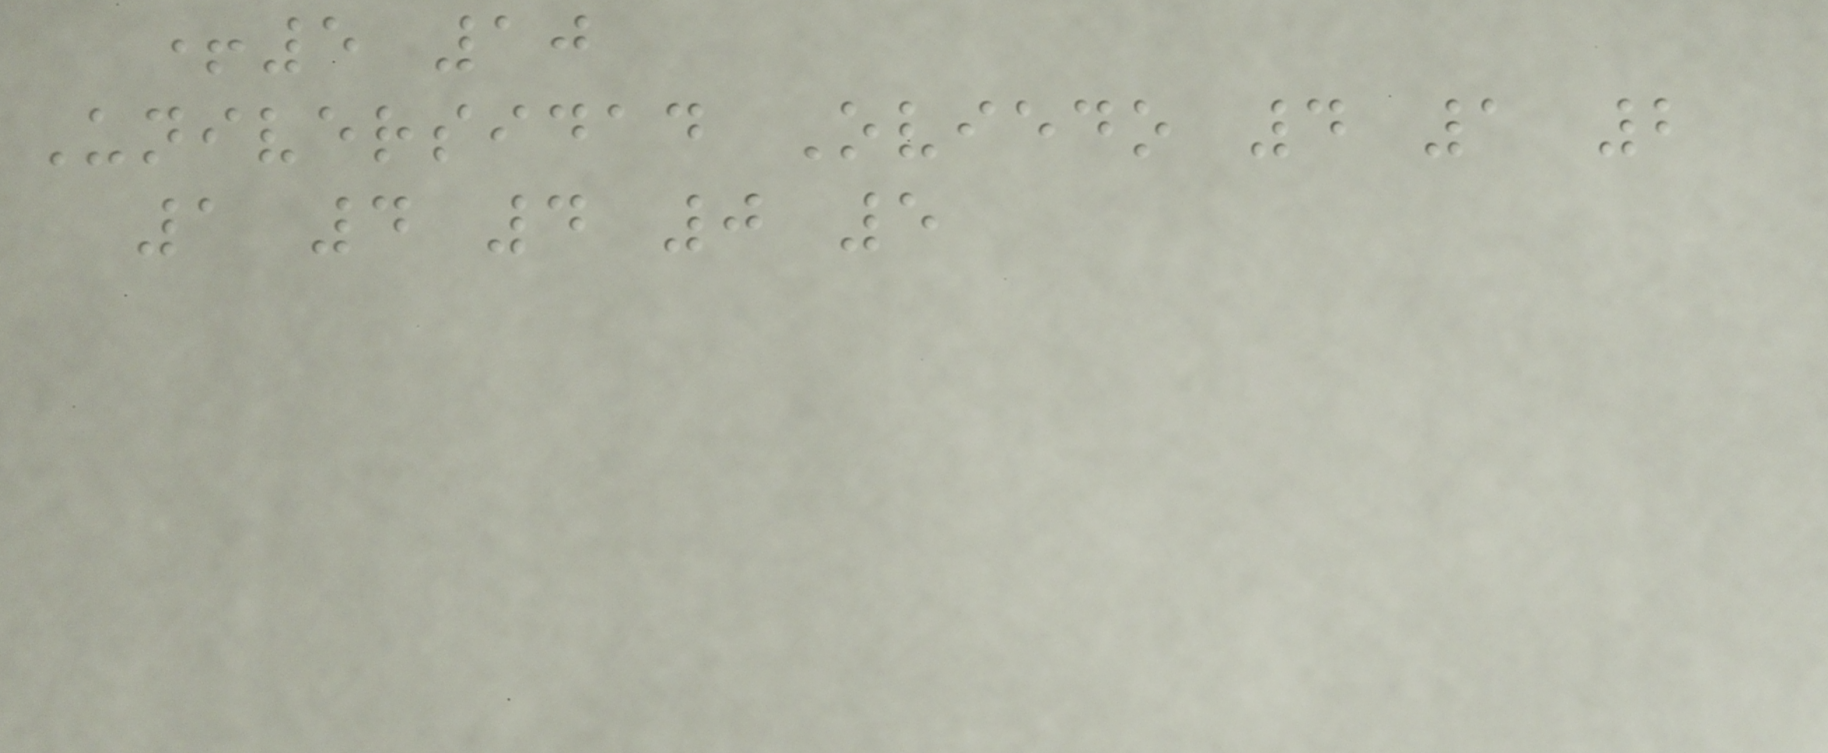+5 10
Universidad Oviedo 4 1 2
1 4 4 0 5
